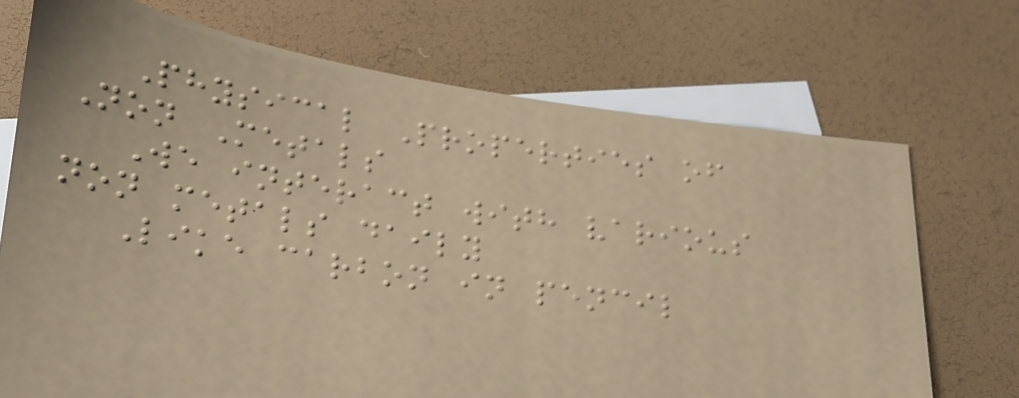Physical Properties of
Non Metals
We interact with various
non metals daily
Like carbon in pencil
